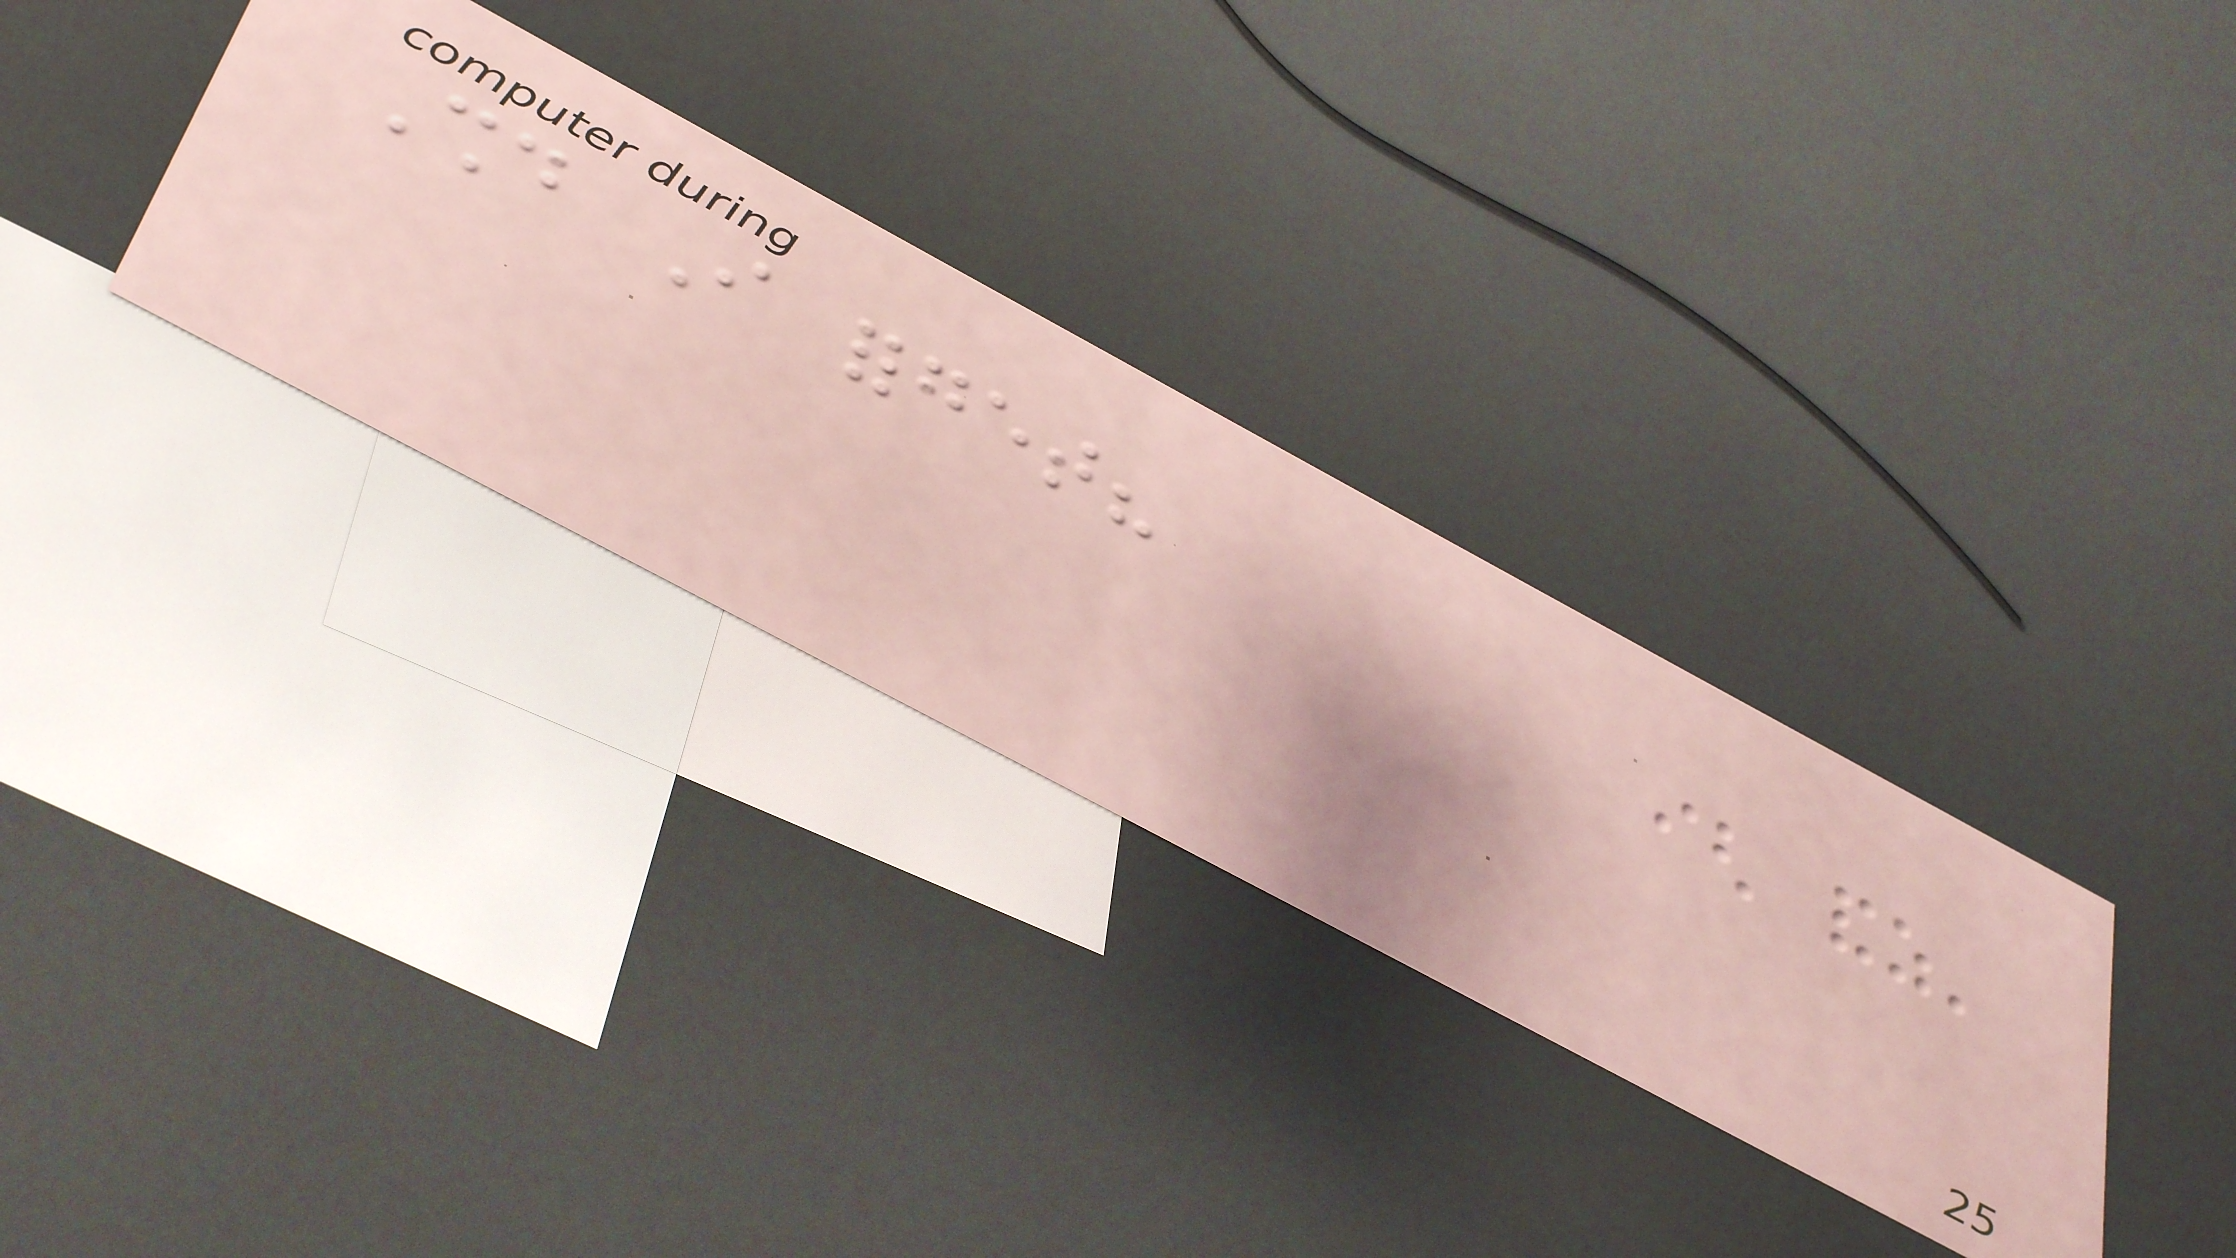Should I forget?
